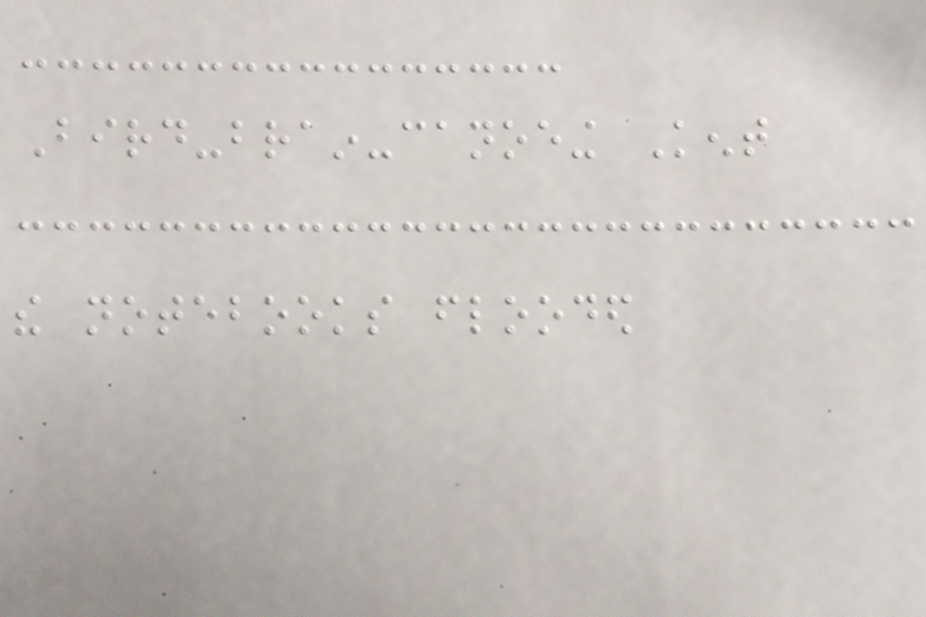Bird-brain-canoeing Kent
the notebooks flooded
